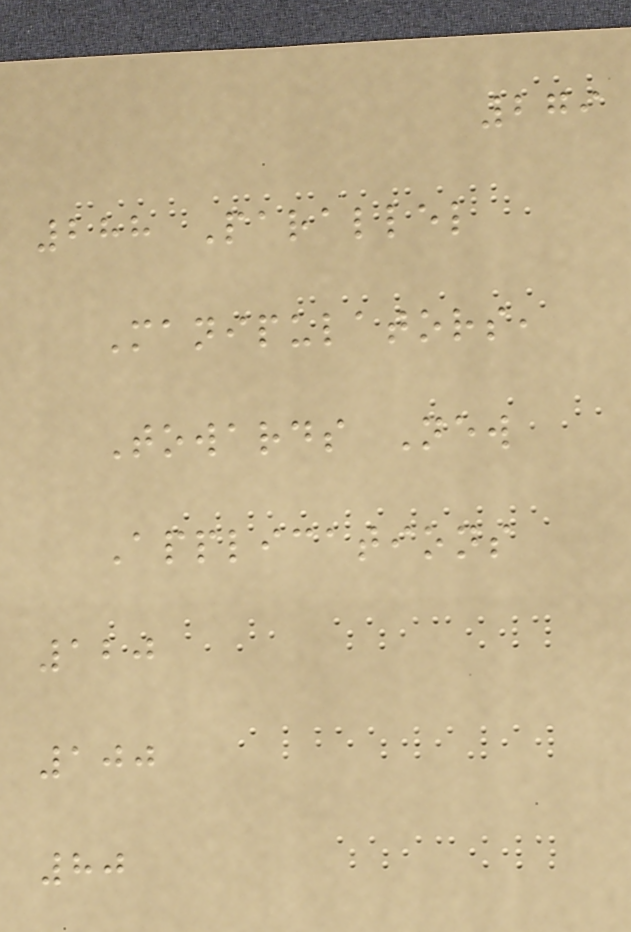279
288 Parallel
Manipulators,
Towards New
Applications
120
100
80
